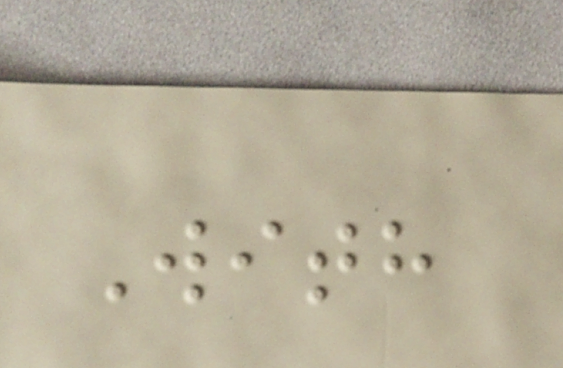With
